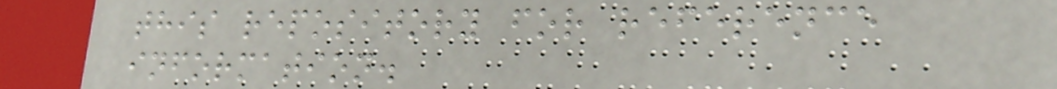this repository for reference
information.
